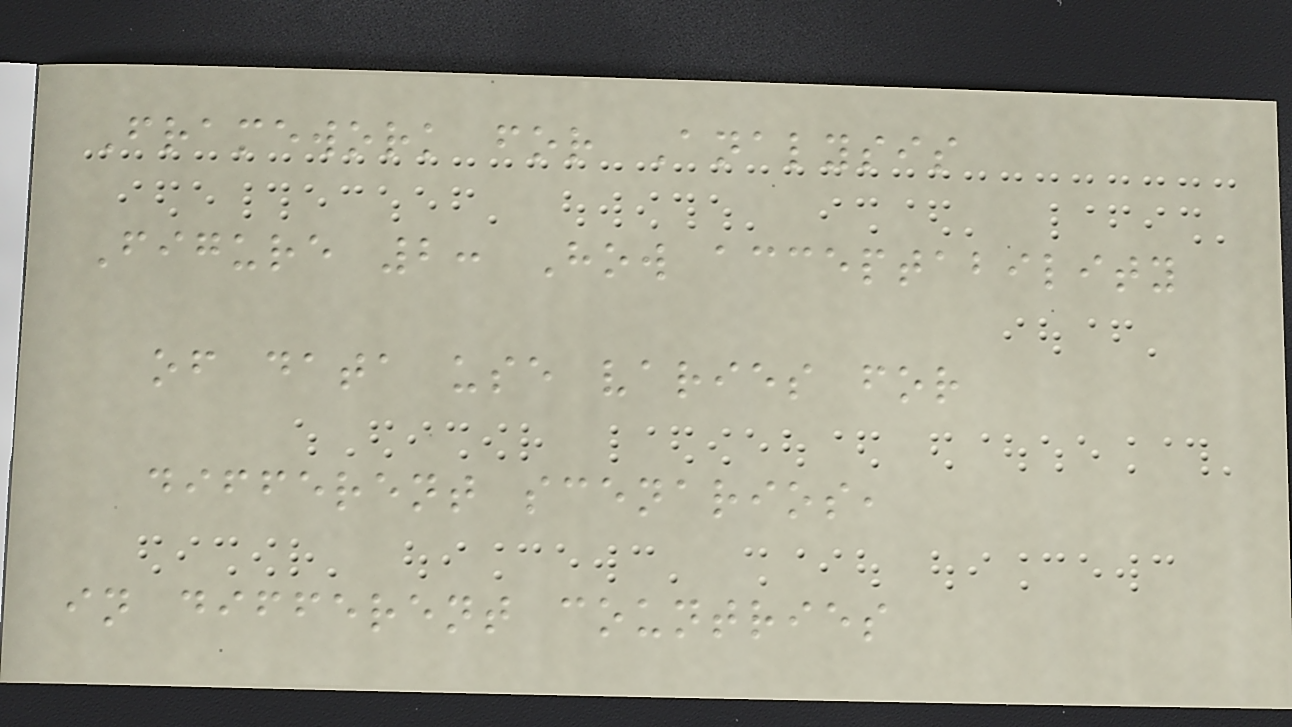Framework for Analysis
Figure 2: How acceptability
of data use varies for
different scenarios,
in different countries
